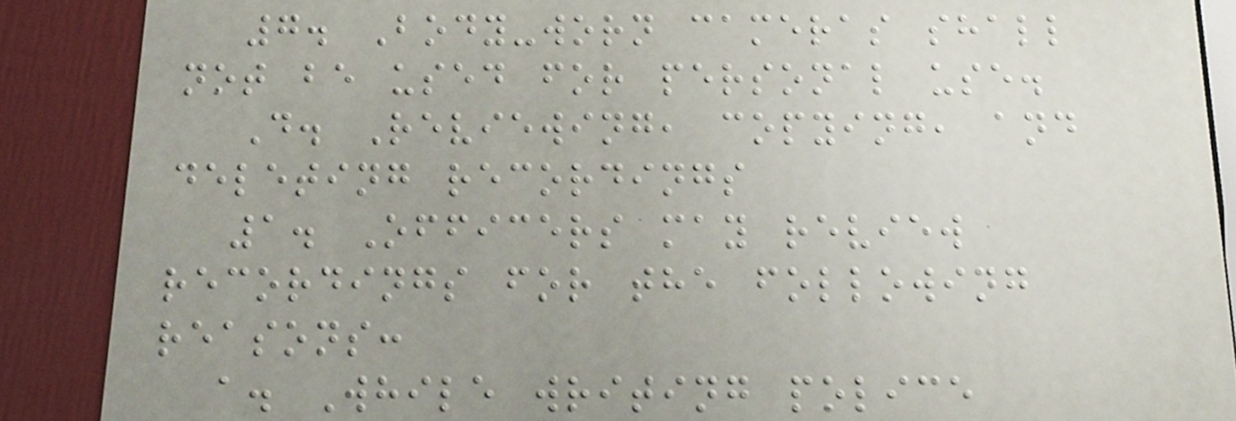7. Body-worn cameras shall
not be used for personal use.
D. Reviewing, copying, and
deleting recordings
1. Officers may review
recordings for the following
reasons:
a. While writing police
